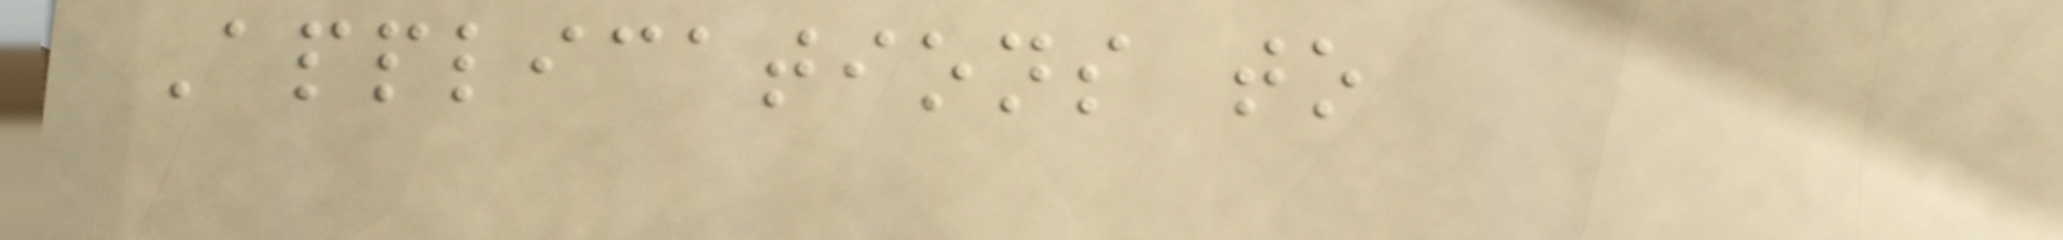Applications to
